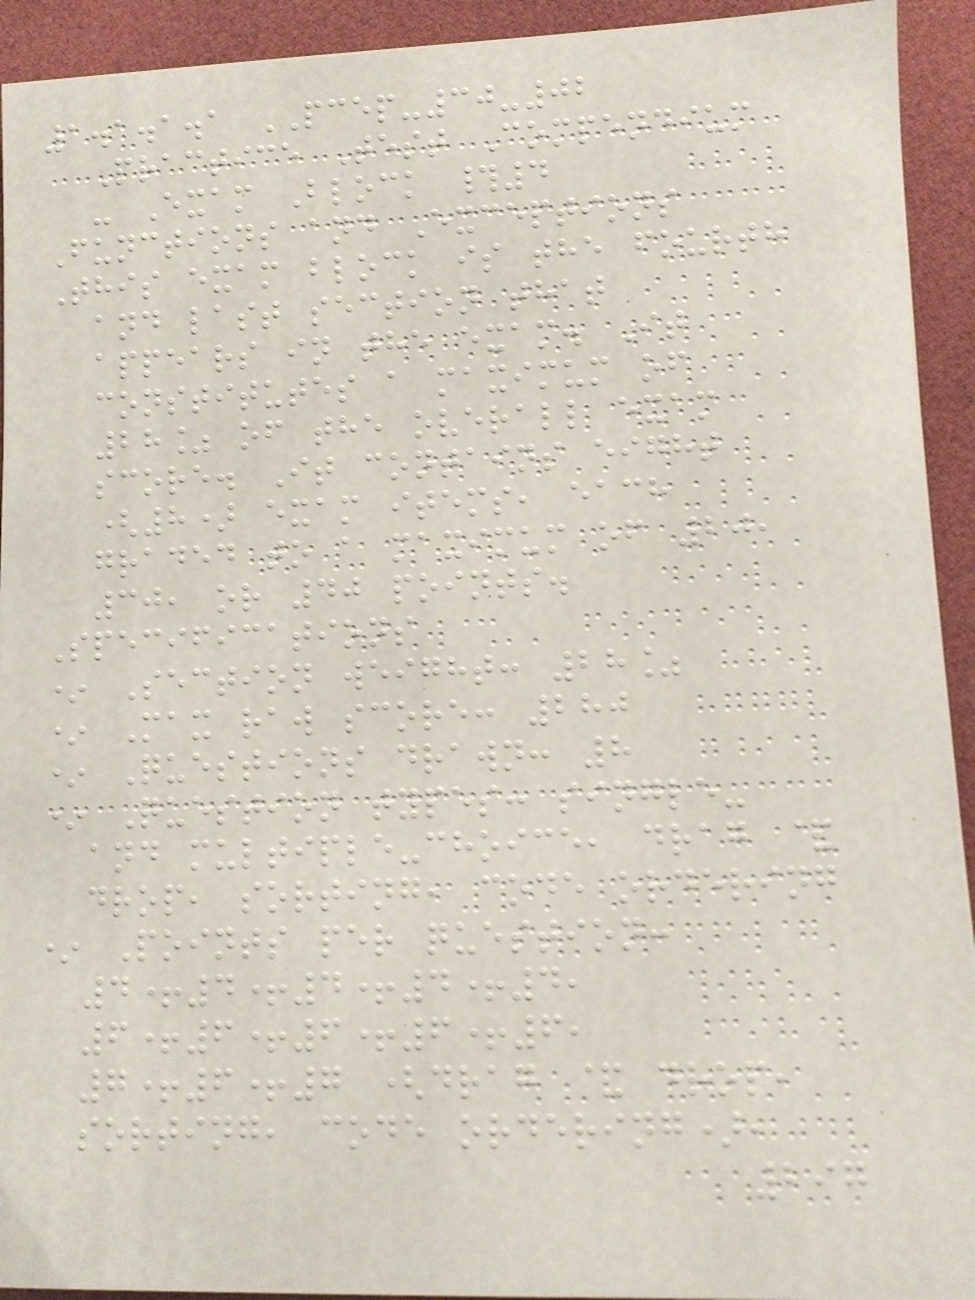1.1.1.1 PCEP-30-02
Practice Test Compendium
- Exam Block #4
Functions and Exceptions
This exam block is the fourth
and last section that
appears in the exam. It
constitutes a maximum of
28% of the overall exam
score. It contains eight
(8) exam items, each
graded to a maximum of 20,
30, or 40 points.
Specifications
* Section weight: 28%
* Max raw score: 280
* Questions drawn: 8
* Question types: single-
and multiple-choice, drag &
drop, sorting, code ordering
* Points per question:
4+4+4+4+4,
6+6+6+6+6,
7+6+7 (drag & drop,
sorting, code ordering),
297
